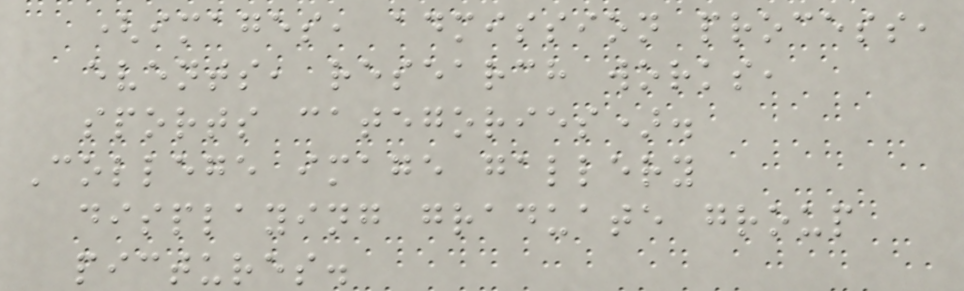(images, admission process,
events, research works,
sports categories).
College image gallery
displaying graduate group
pictures.
